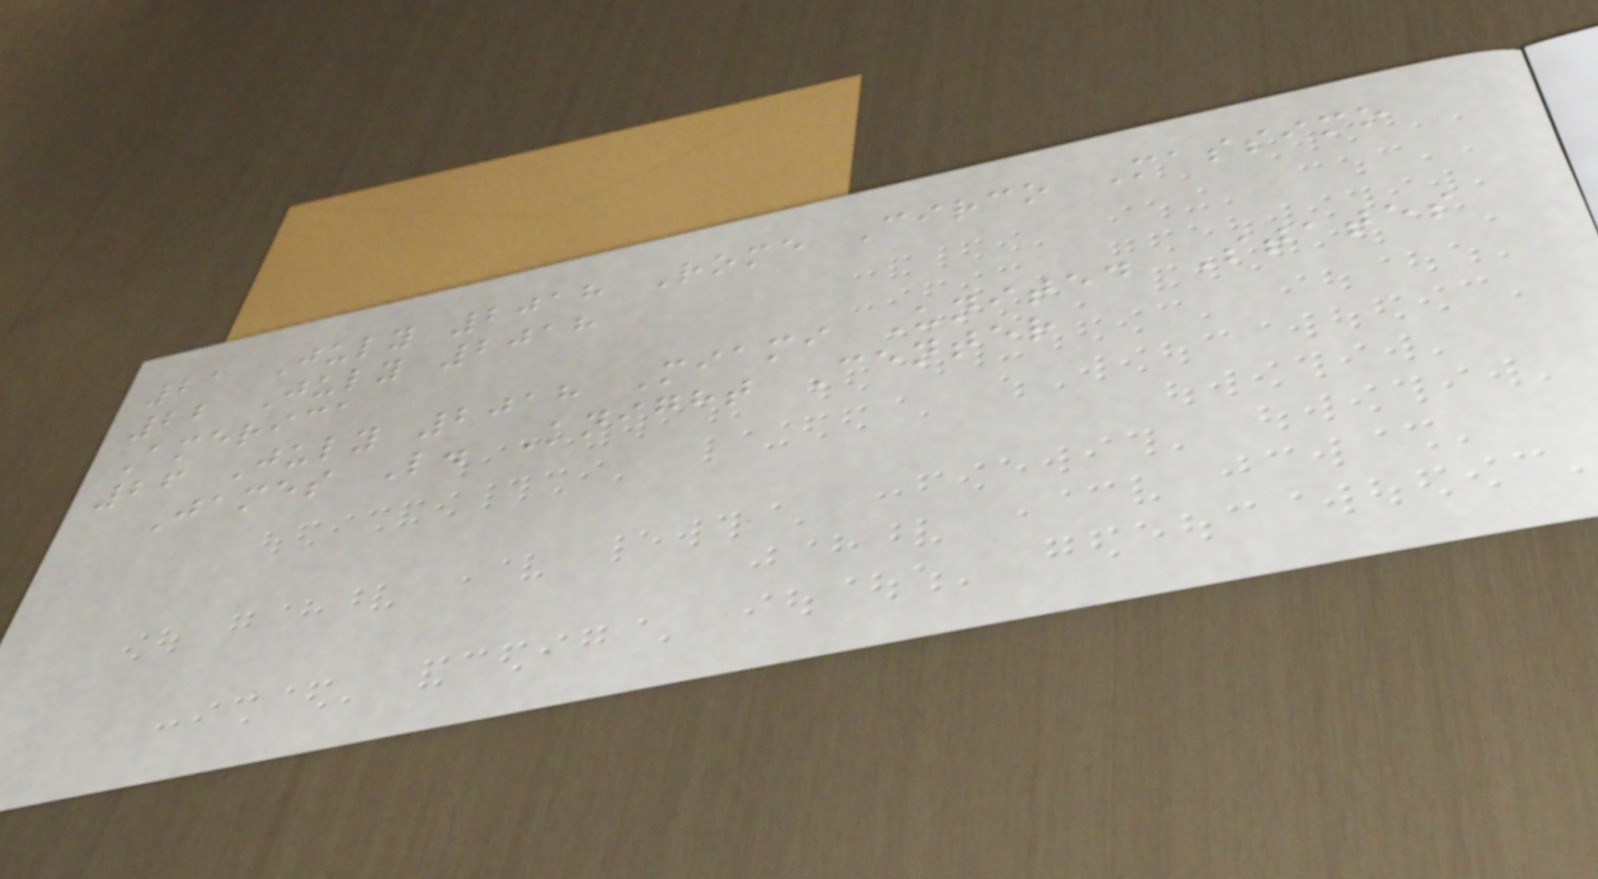21 July 2018 Rome Circo Massimo
22 July 2018
America
26 July 2018 Miami United States
James L. Knight Center
